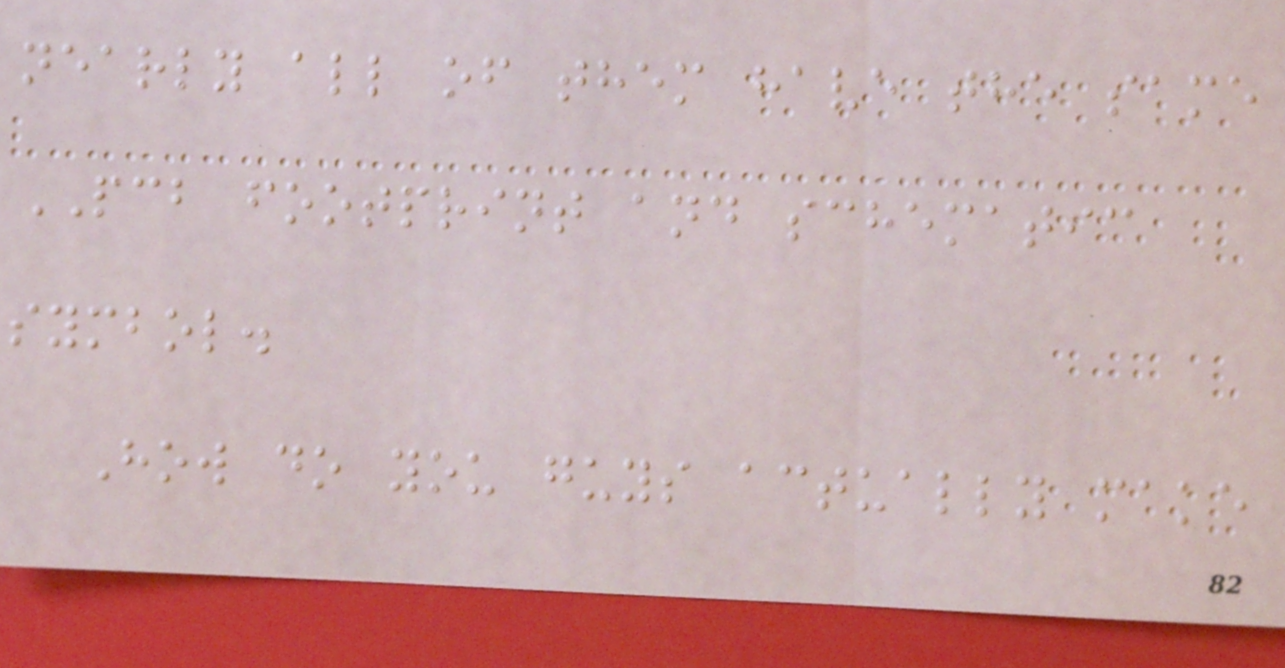nearly all of them have the same
PCB footprint and schematic
symbol.
How do you guys actually make
